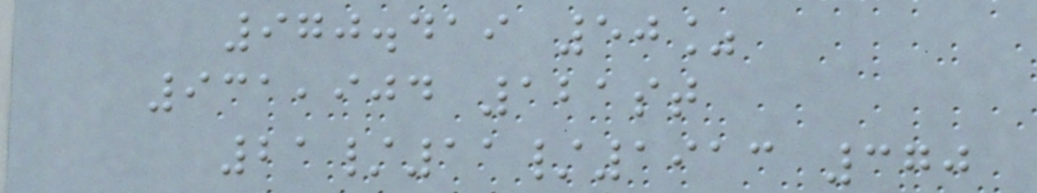970.419 50%
931,904 121st
21/11/1913 370
